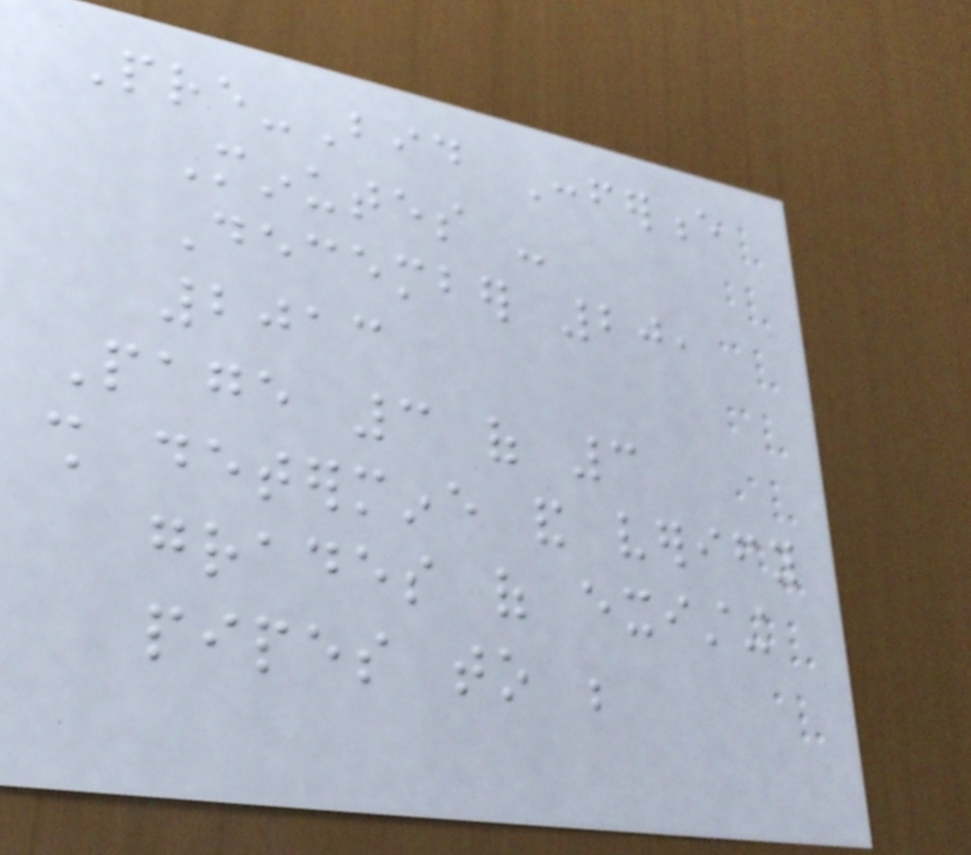Pre-Bid Conference
Minutes -
December 20,
2013
Page 3 of 3
shall determine and verify
grades of existing
pipes to be
